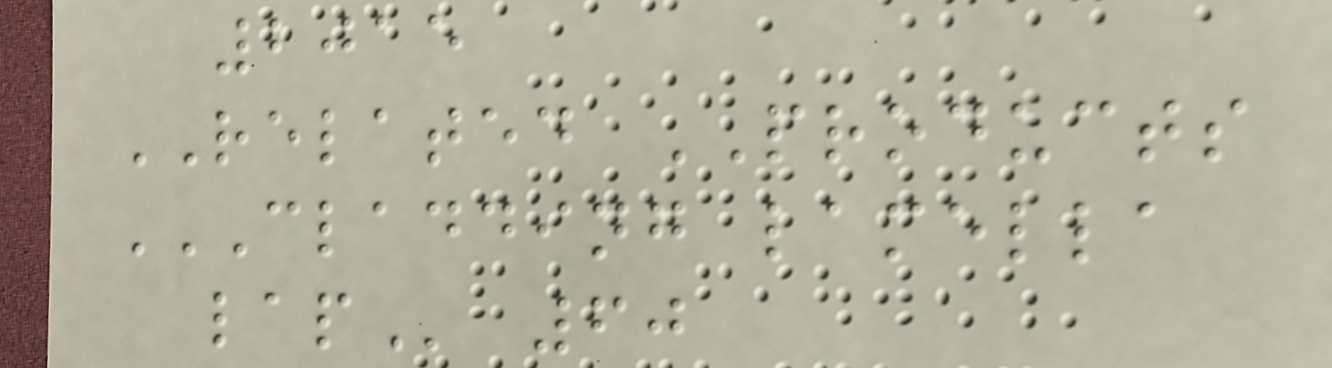2015
RELATED PRODUCTS
CLADDING LAMELLA
LAP 60
